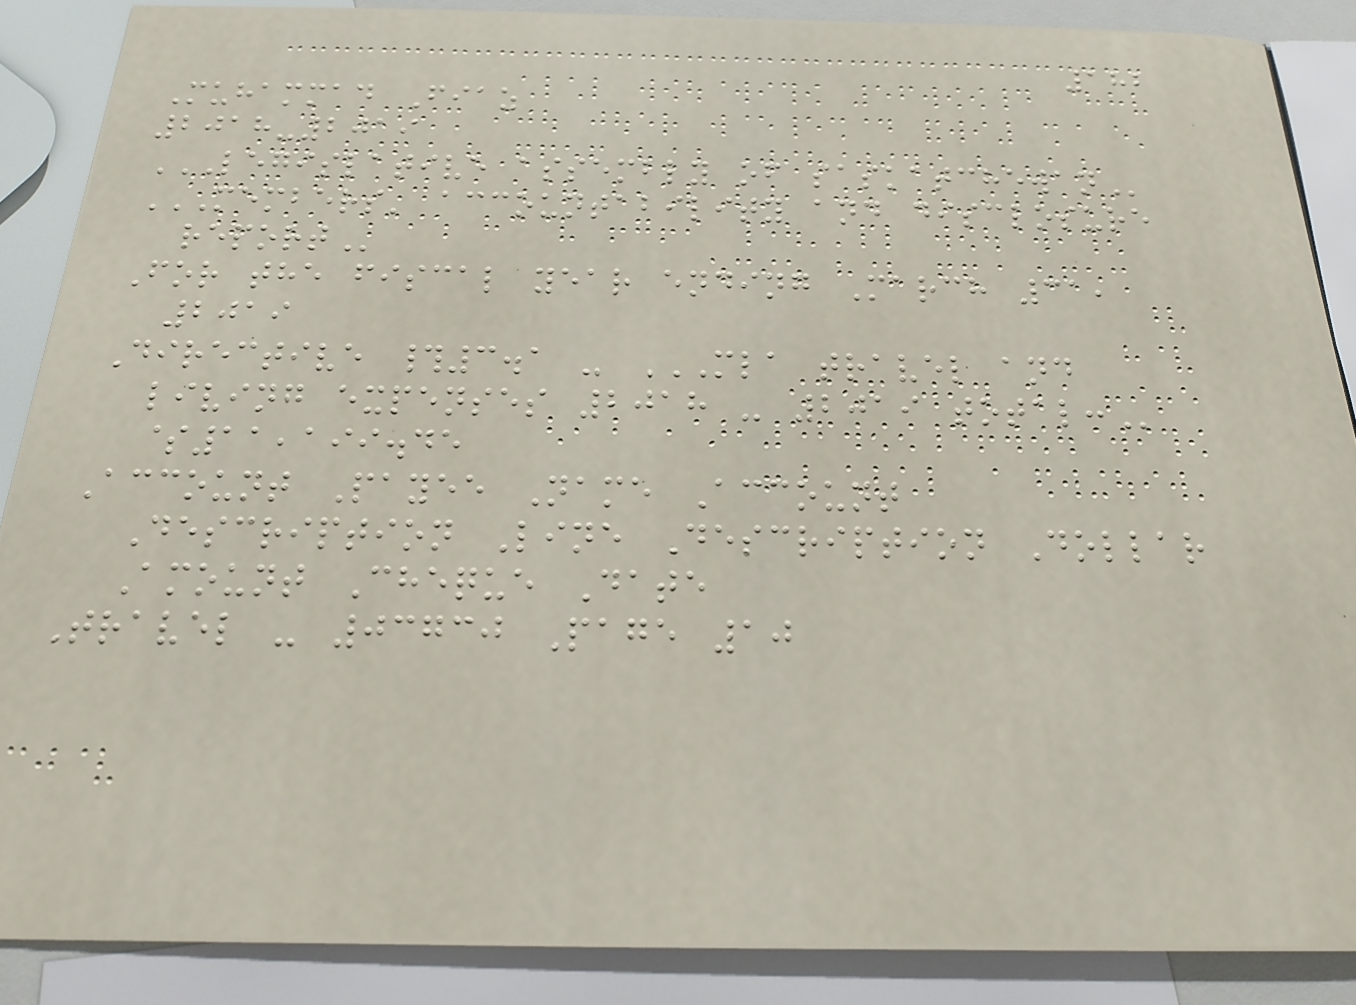182
Muhammad Fiaz
2018-2019
LEGISLATIVE ASSEMBLY OF SASKATCHEWAN
MEMBERS' ACCOUNTABILITY AND DISCLOSURE
REPORT
For the fiscal year ending March 31,
2019
Directive #3.1 - MLA TRAVEL AND
LIVING EXPENSES 2018 - 2019 TOTAL:
$11,199.45
Account Payee Name Account
Description Line Description Dollar
Amount Cheque Date
Travel - 03730 Page 10
